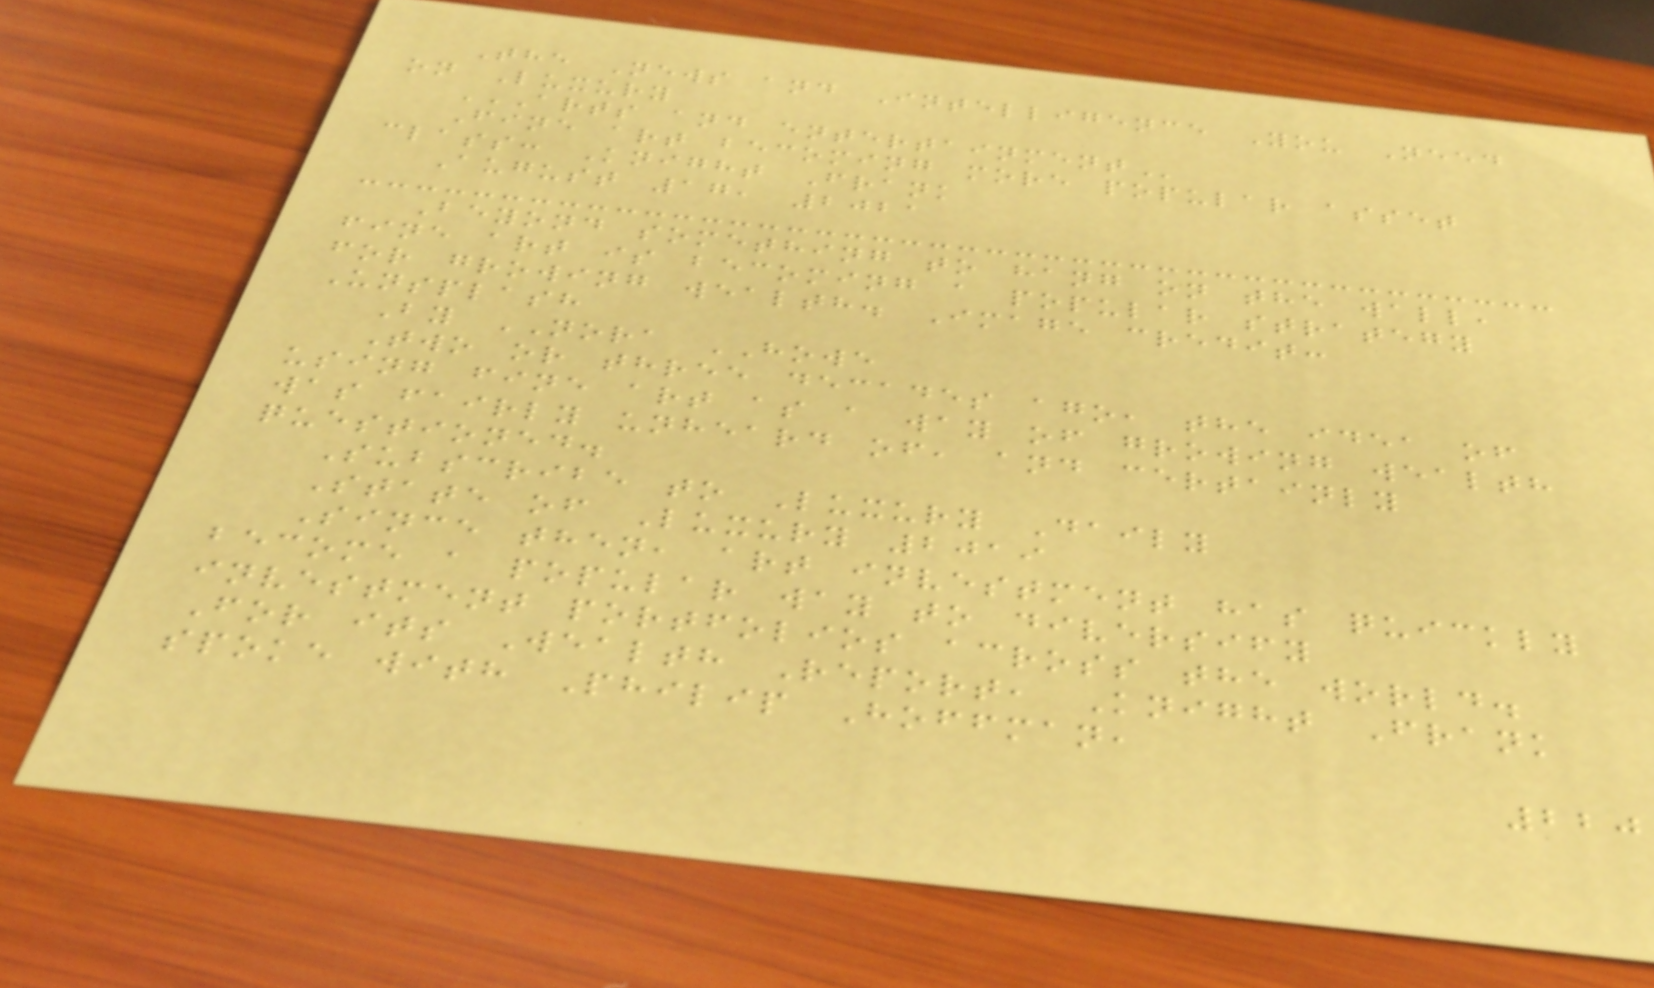The News and Intelligence You Need
on Luxury
ARTS AND ENTERTAINMENT
Fine art becoming more popular asset
class: Knight Frank
August 17, 2021
Beyond something to hang on the wall,
fine art is becoming a popular strategy
for growing wealth. Image credit:
Unsplash
By NORA HOWE
Two or three decades ago, the idea of
using fine art as a way of growing wealth
was fairly unheard of, and certainly
questioned.
Subscribe to Luxury Daily
State of Luxury 2019
Since then, art investment has quickly
become a popular way to diversify
investment portfolios across the world.
For its Wealth Report, Knight Frank
spoke with Philip Hoffman,
220
